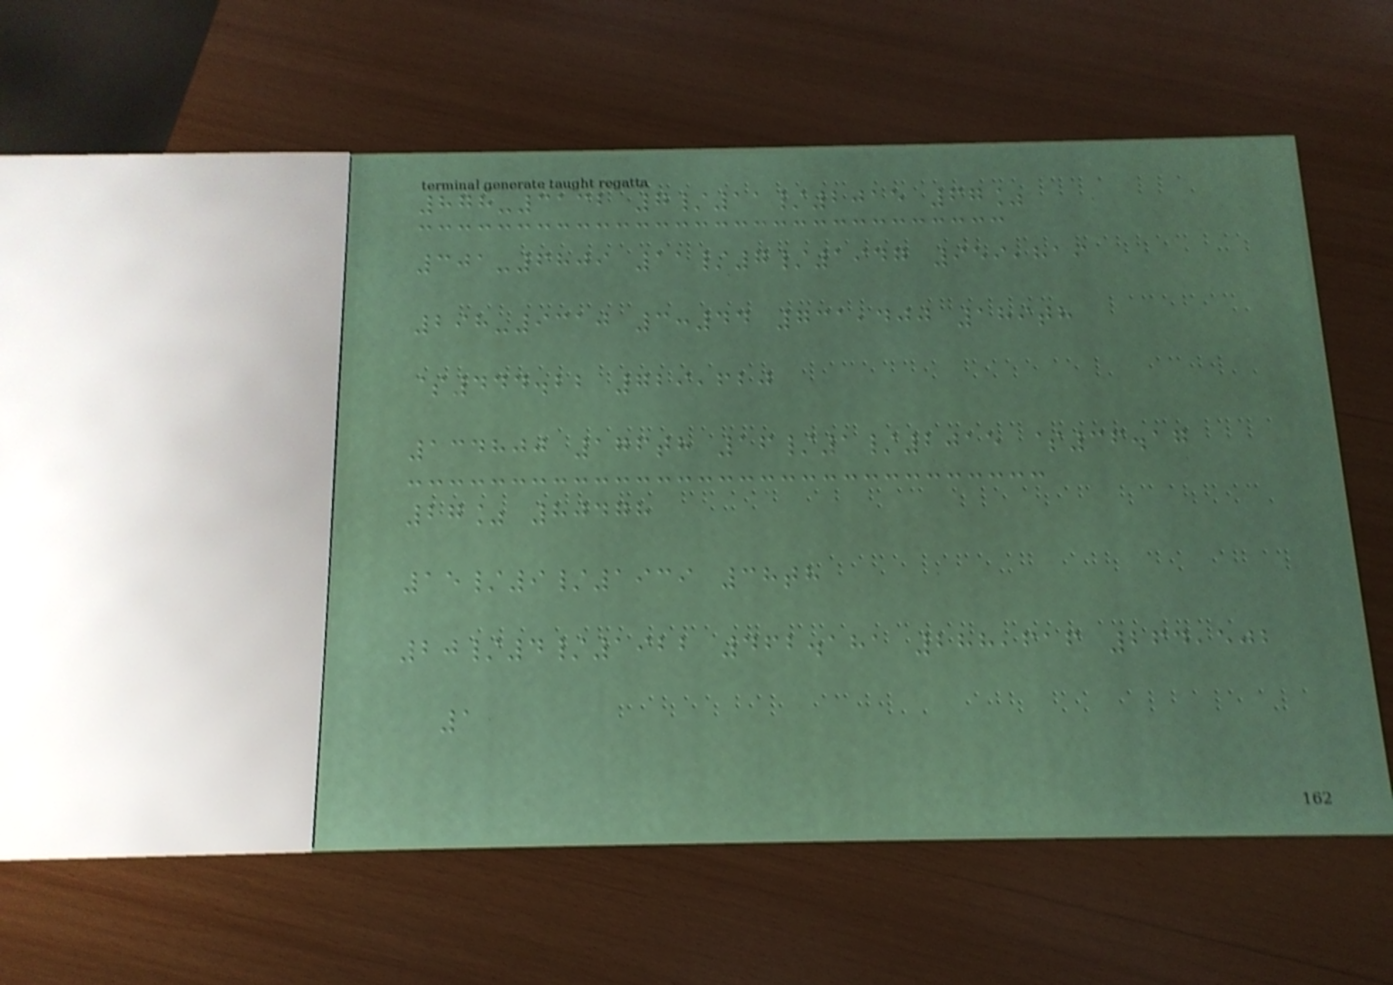878-3132 7/11/2015 67%
301-6809 11/7/1947 959,819
298-9310 3:44 731,400 189th
$444.22 729,620
134800 176th 16/1/2015 $36.17
27% 80478
15/9/1939 38th
20/4/1922 462.181 288,616 264,502
1
